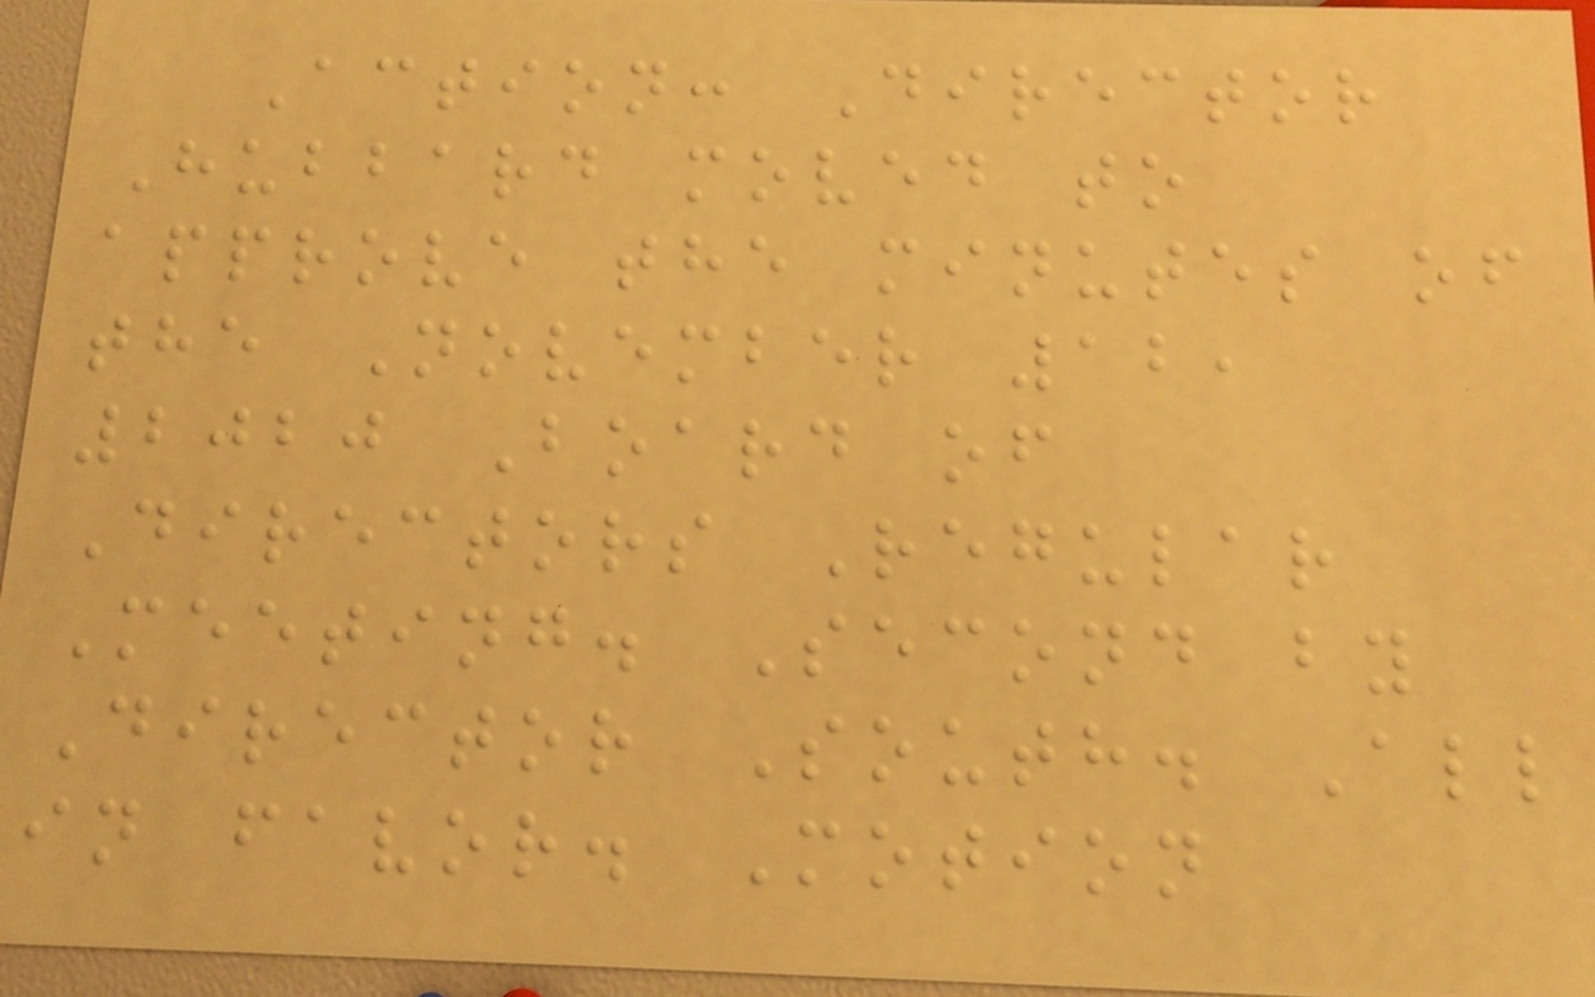Action: Director
Hubbard moved to
approve the minutes of
the November 12,
2020 Board of
Directors Regular
Meeting. Second by
Director South. All
in favor. Motion
